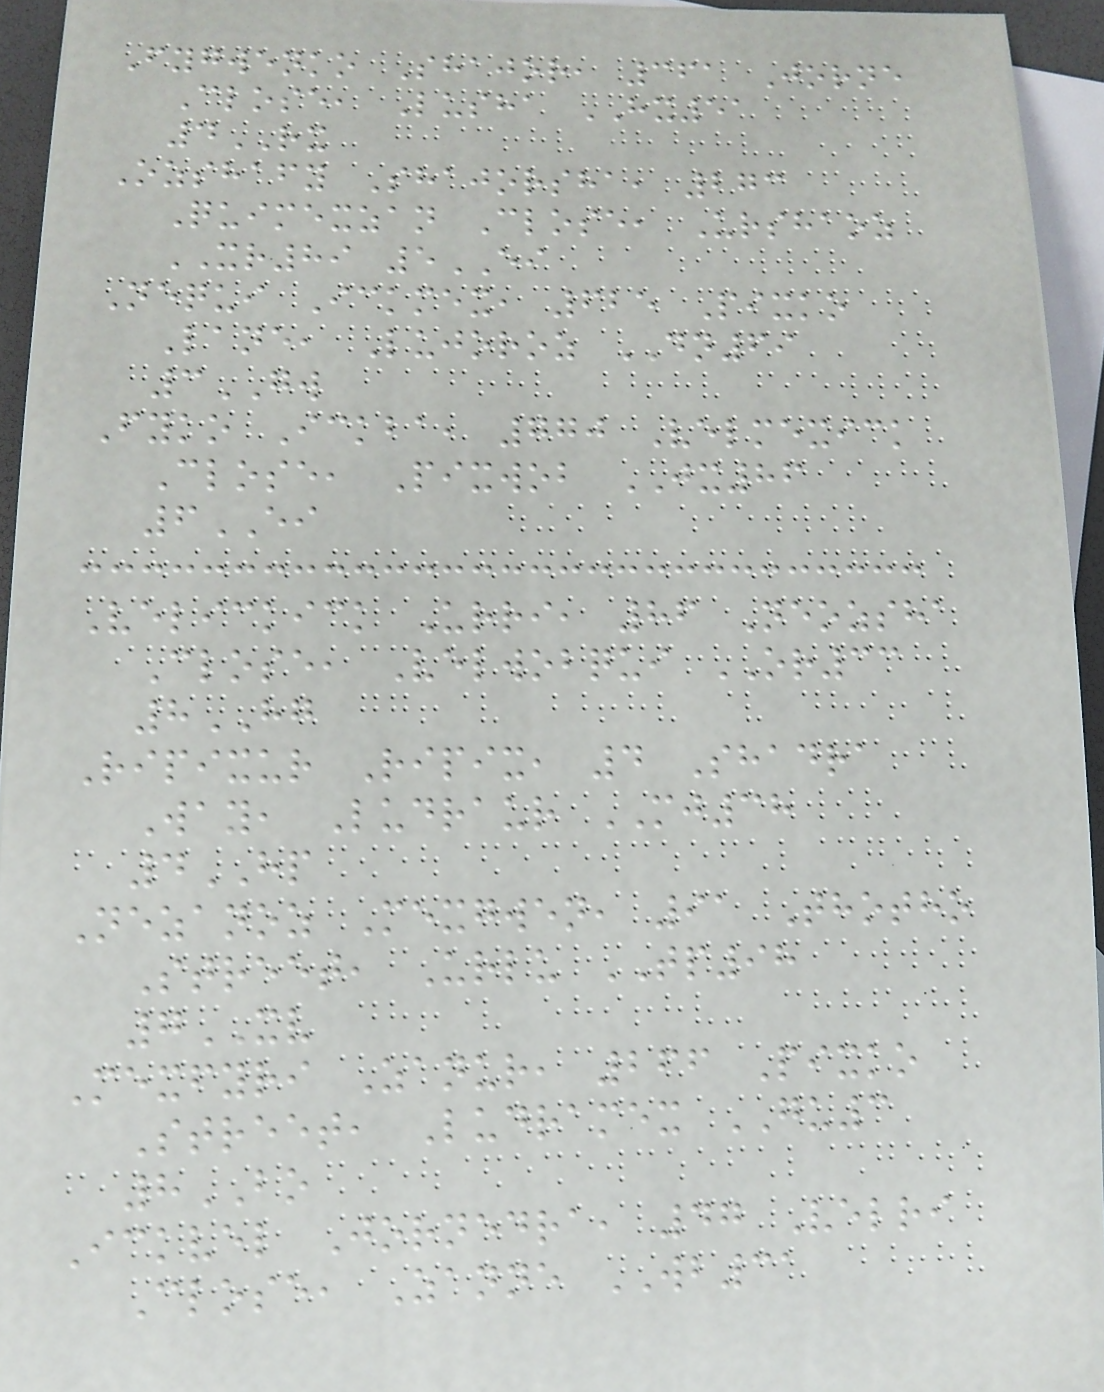Fygwenko Shajor, 361 Jorne
Close, Lusha HX51
4RX
Ozshafy Shajorsha, 273
Quimexzan Close, Urshaoz
XR89 5EI
Nequi Ickmex, 625 Pixko
Lane, Lujoroz DN69
3GW
Fyko Ickba, 770 Velmexick
Close, Pixwob JX86
6EI
Velickick Urri, 86 Neozsha
Close, Velwobqui OR33
8HG
Ripixur Ripix, 4 Shadra
Way, Ludraur MJ38
4HP
Nezanoz Mexgwen, 91 Thotho
Street, Urlu TP98
7XV
Mexfyri Zanur, 266 Pixko
Street, Ludramex GU3
8BO
Ickvel Jornedra, 47 Velri
Close, Zanne WB31
